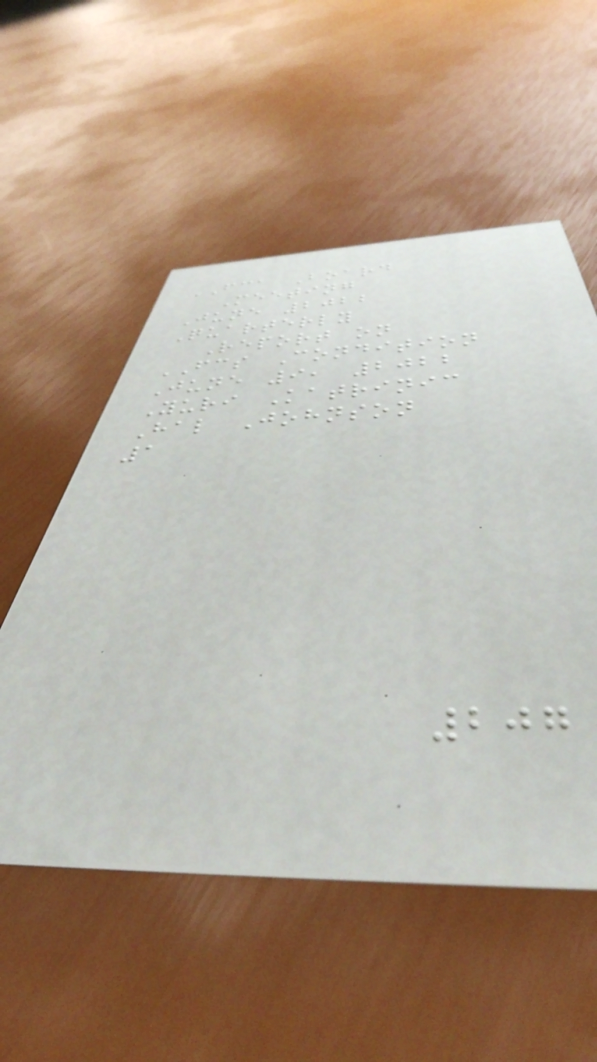FCA Board
Meeting
June 2022
Quarterly
Report on
FCS Condition
June 9, 2022
Yuri Katrinic
Hal Johnson
1
207
